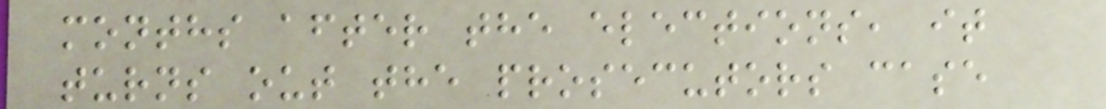months after the elections, it
turns out the prosecutors case
